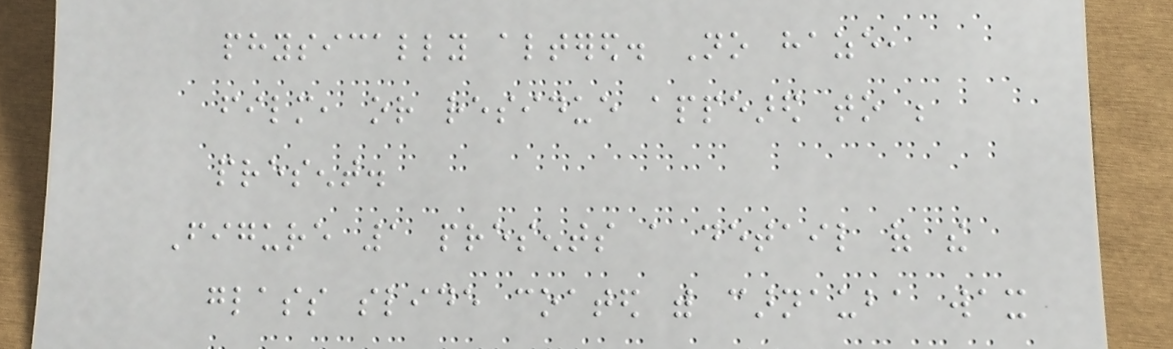physically altered. No haze,
film, or residue appeared to be
present.
Figure 1 presents a detail of the
glass slide coated with carnauba wax
